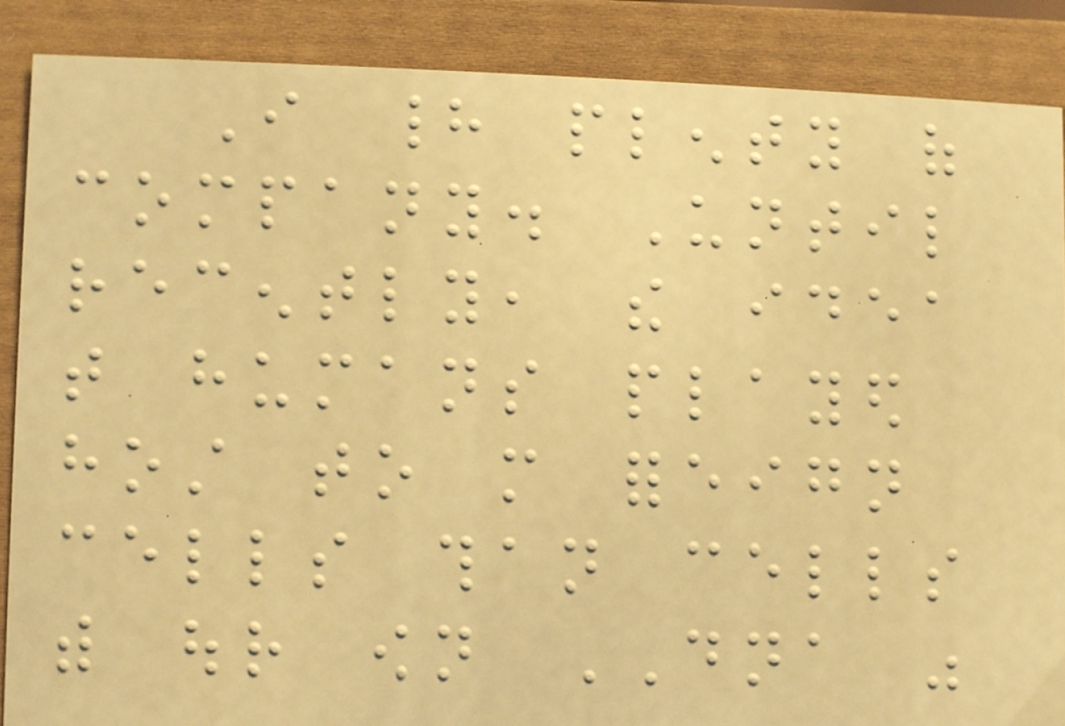I had plenty of
company. Until
recently, the idea
that humans played
host to more foreign
cells than cells
with our own DNA was
